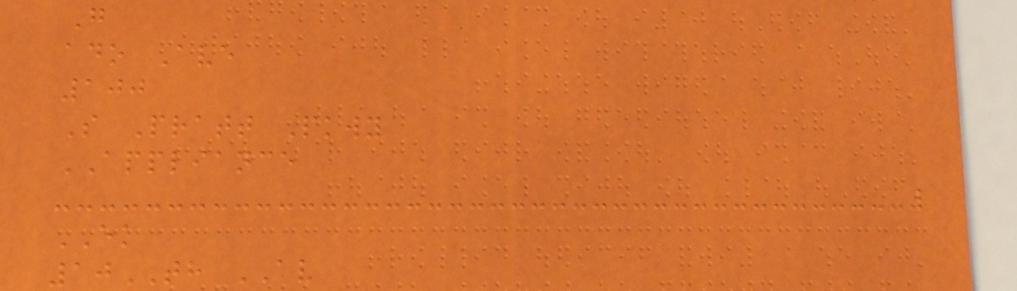G
ado Ave
100
S Pratt Pkwy
APPLIANCE
EK
10TH AV
